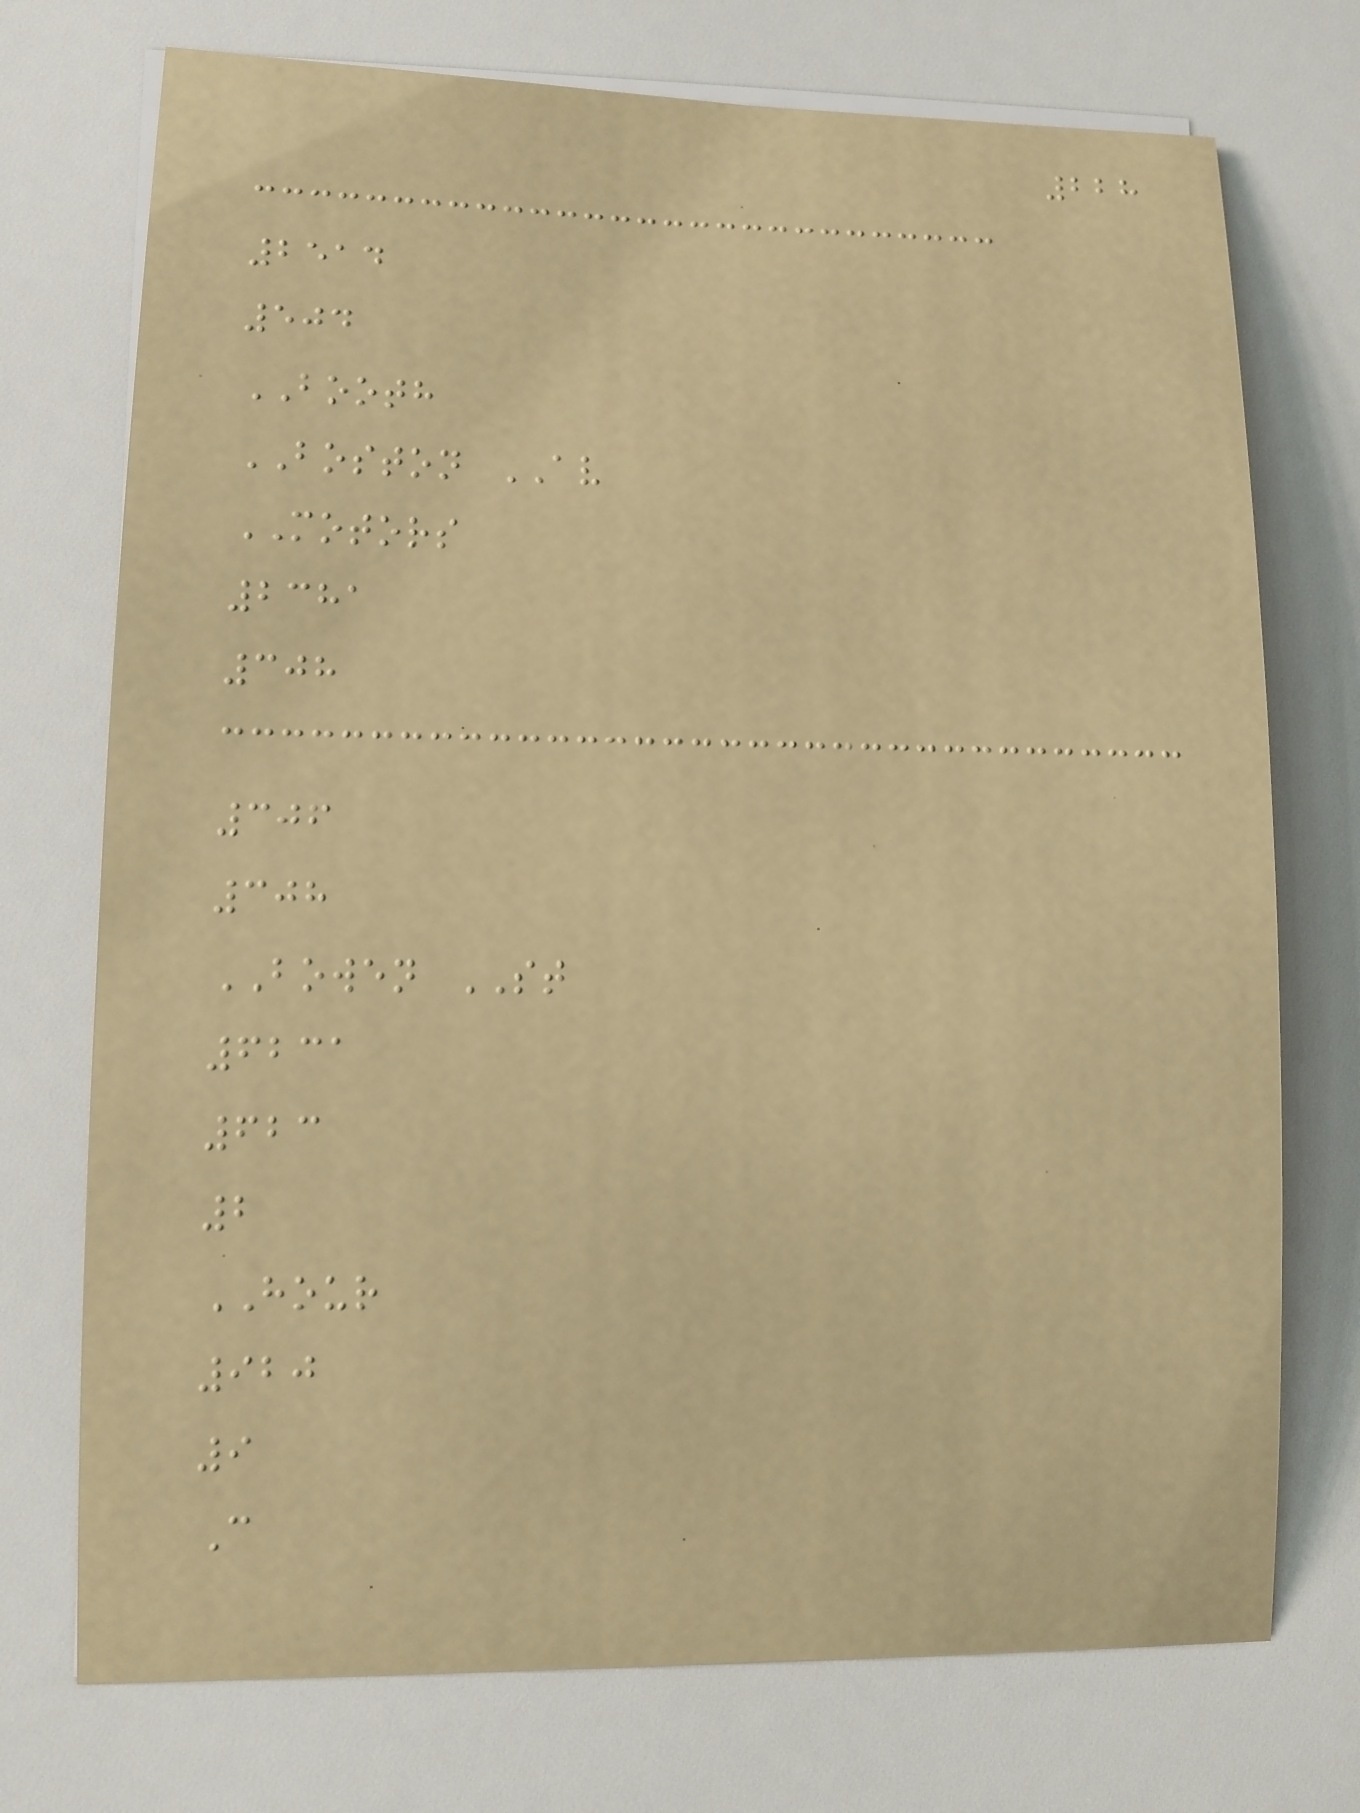228
2514
504
BOOTH
BOSTON AV
MOTORS
2381
308
306
308
BOWEN ST
6231
623
2
HOUR
920
9
C
